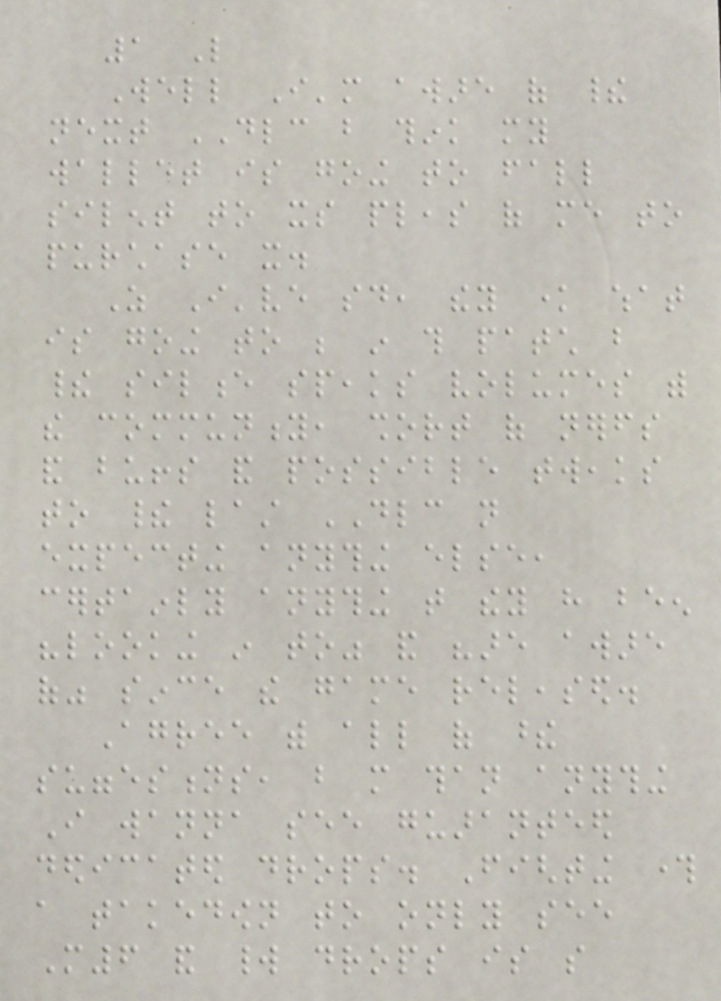1 Like
Well I'm aware of their
next DLC but think my
wallet is going to fall
silent to its pleas of me to
purchase it.
As I've said, they know what
is going to be in this patch but
their silence speaks volumes with
the community, short of nerfs
and buffs and possible tweaks
to their last DLC not
expecting anything else,
certainly anything that they have been
"looking in to" and "are aware
of" since the game released.
Agree with all of these
suggestions, but more than anything
I wanna see guaranteed
dedicated drops. Fighting through
a takedown to only see
M6 and world drops is so
